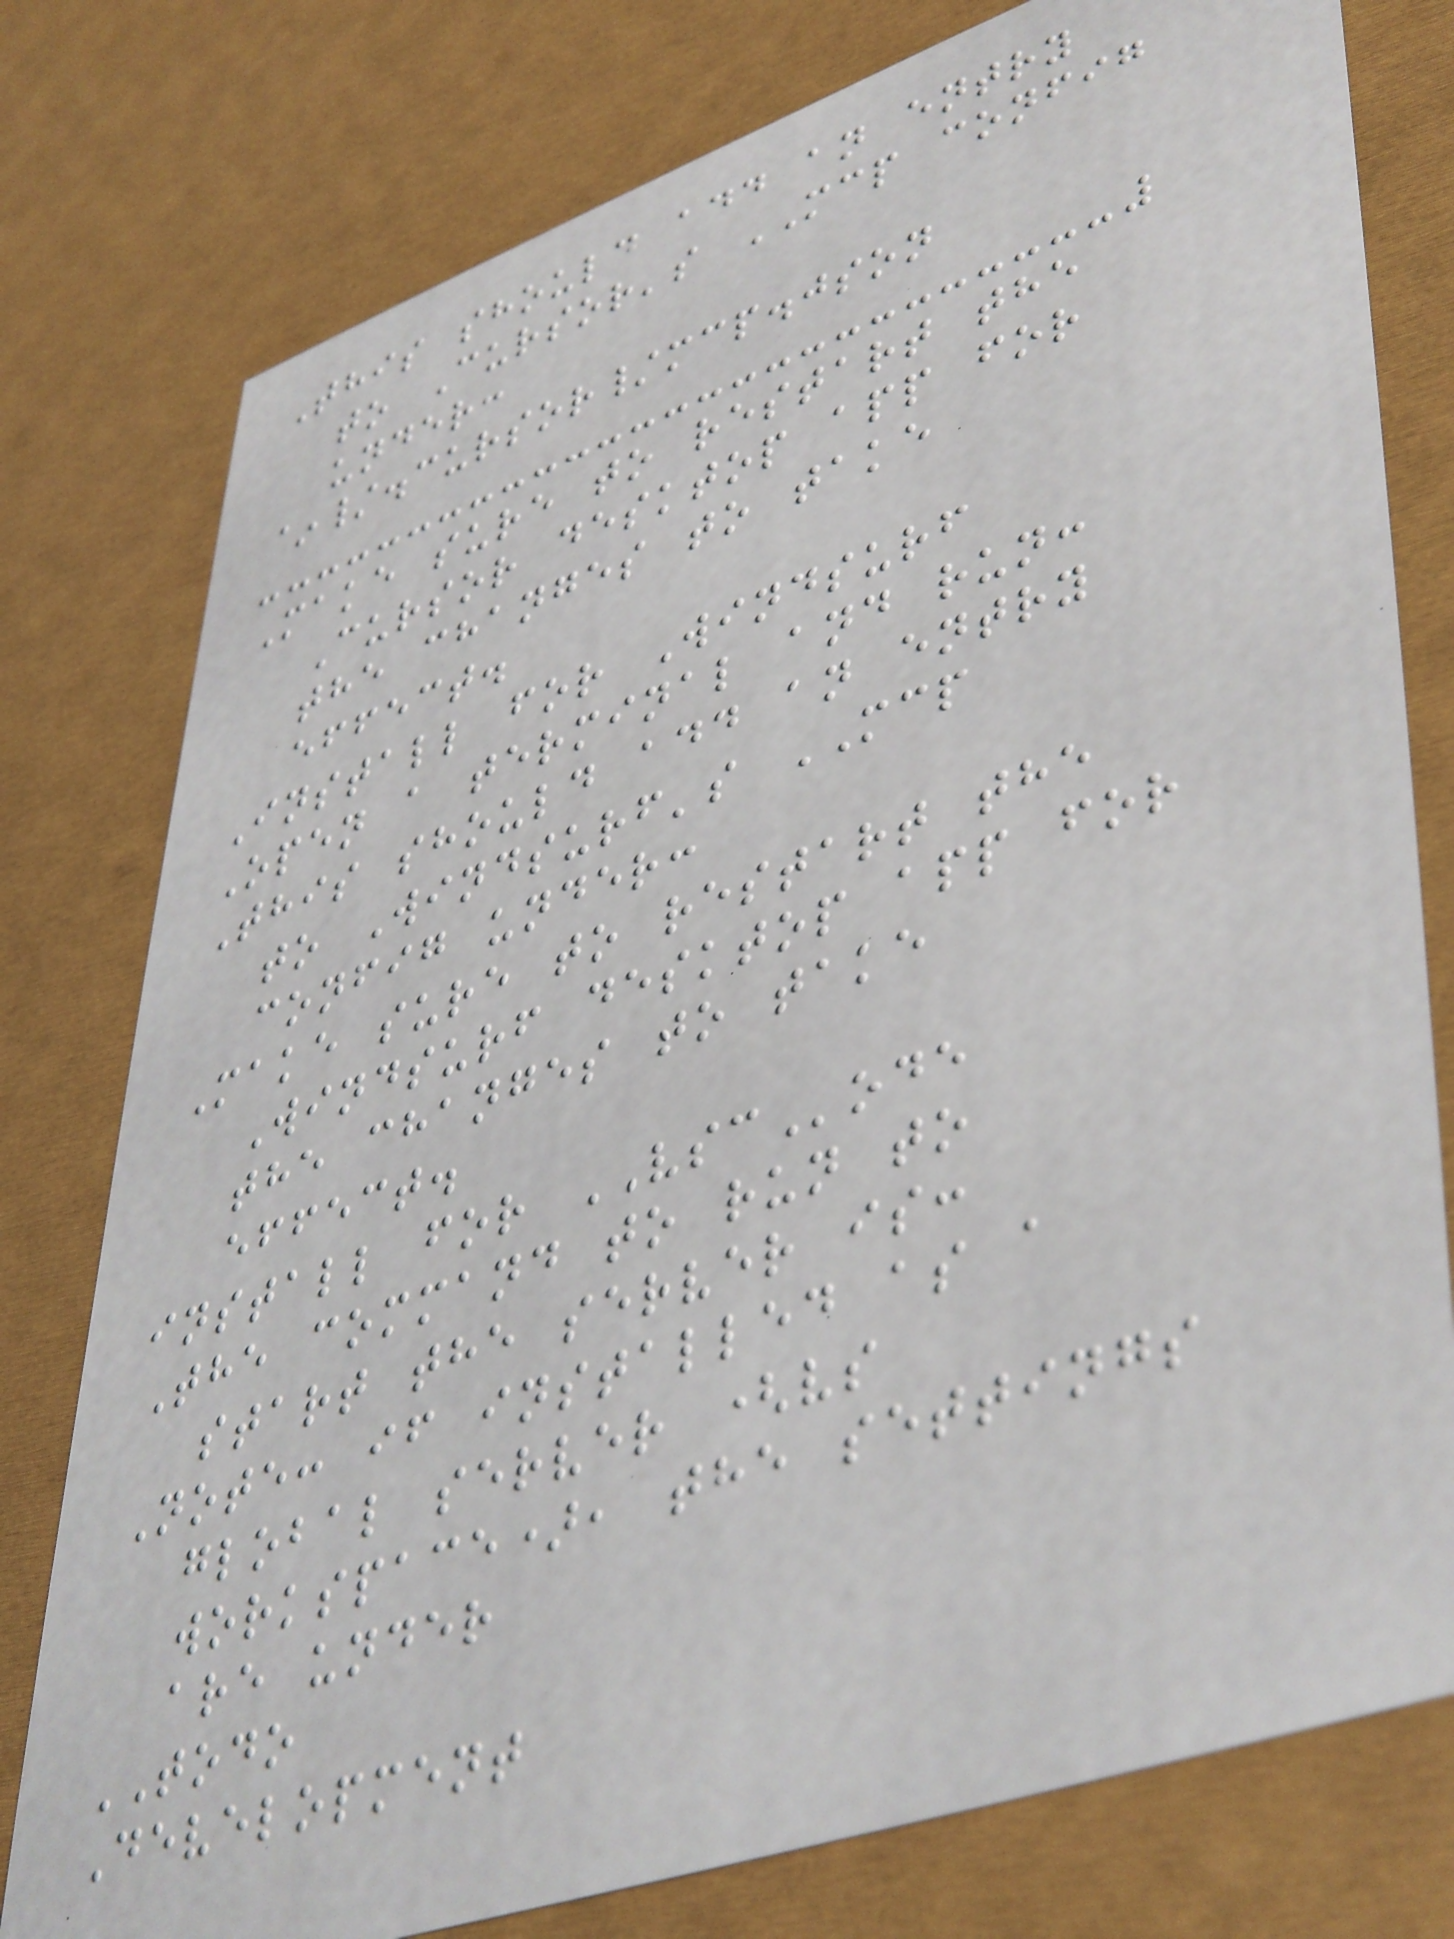This should add an entry
to Cursor's MCP config
under:
~/.cursor/mcp.json
Make sure to restart the
Cursor desktop app for
the changes to take
effect.
Install for Windsurf
Open a terminal and run:
This should add an entry
to Windsurf's MCP
config under:
Make sure to restart the
Windsurf desktop app for
the changes to take
effect.
install for VSCode
The command to run to
start the server is:
Note: if installed as a
global server (vs
workspace), the settings
are under
TODO
Development
